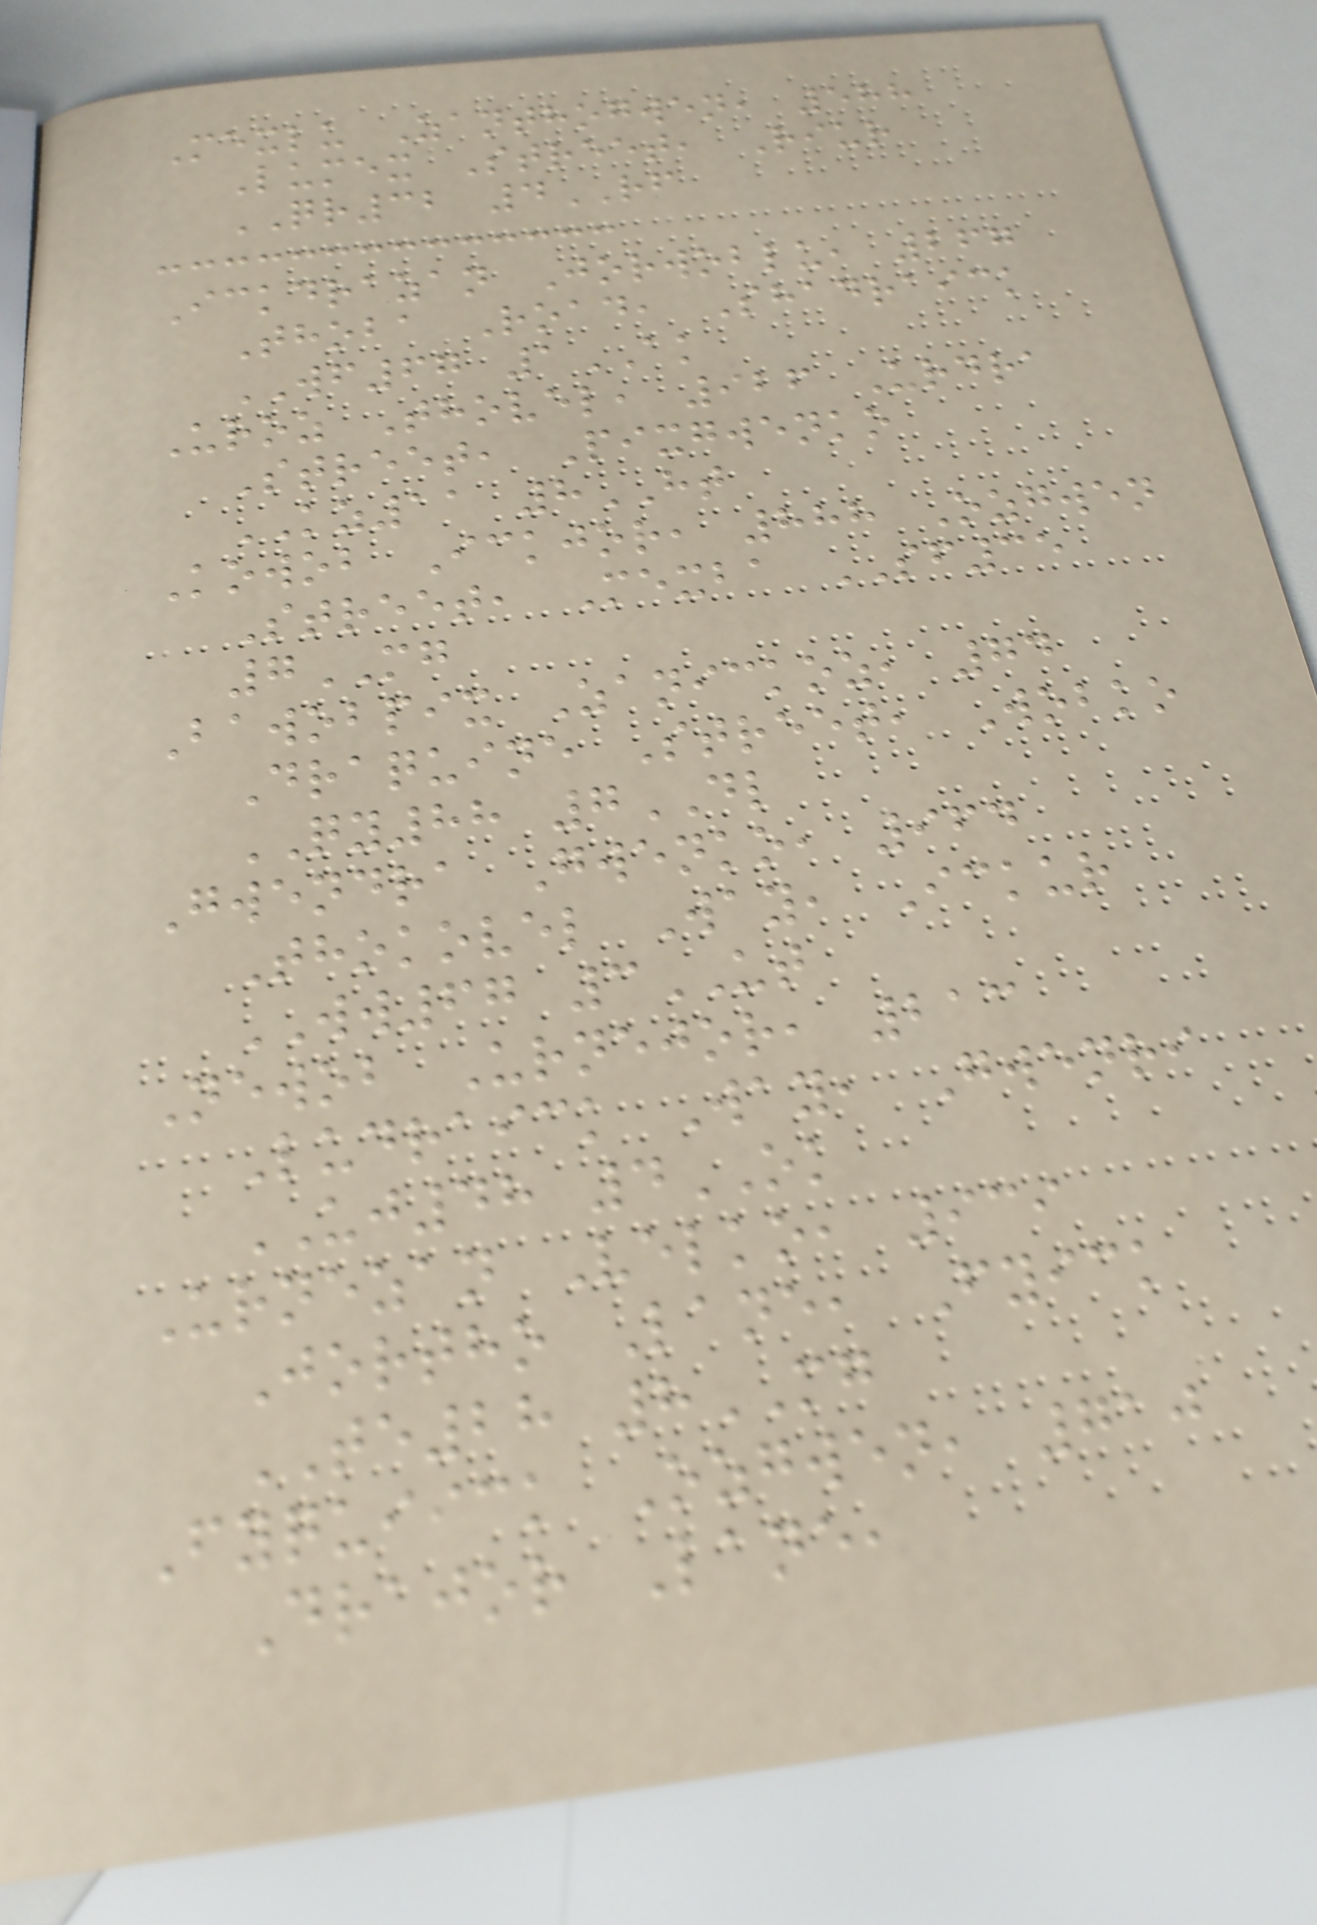Mexlu Zanthogwen, 588
Lumex Street, Riur
QR32 4RF
Ickdrazan Jorwoblu, 267
Thoba Road, Shadraick
WF67 1AK
Uroz Thovel, 926 Urdra
Street, Pixgwenko
KZ11 8HT
Kowob Ickjor, 888 Ozgwen
Street, Mexba SF35
7MG
Bawobpix Zanickoz, 74
Draquine Street, Wobko
QY88 7DL
Gwendra Gwenko, 964
Thokovel Way, Ickur
WW67 3UT
Newob Urnejor, 213
Ludraick Way, Gwenri
UJ48 4OK
Urnezan Velko, 939
Jortho Lane, Fyick
TE28 8MG
Fyquiick Ozgwen, 710
Drajor Lane,
